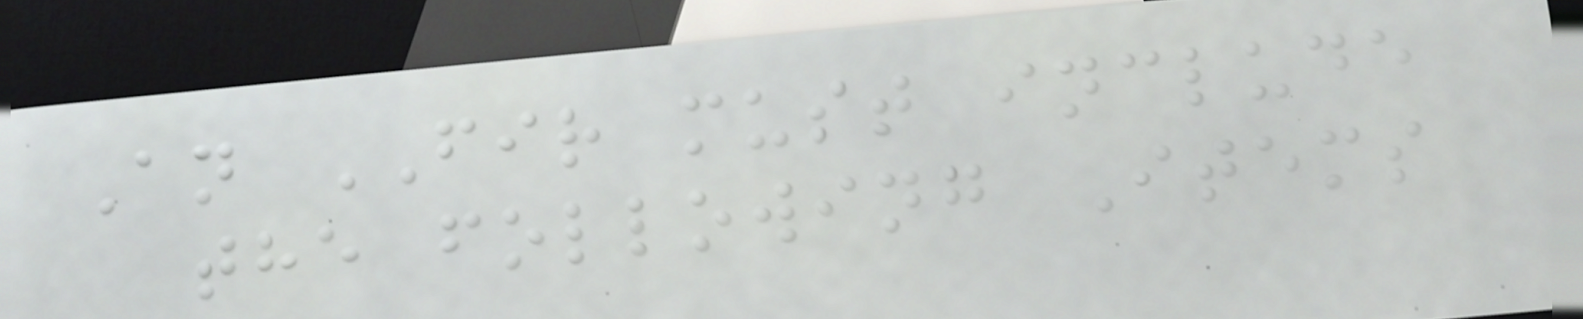An FIR must include
the following Items
